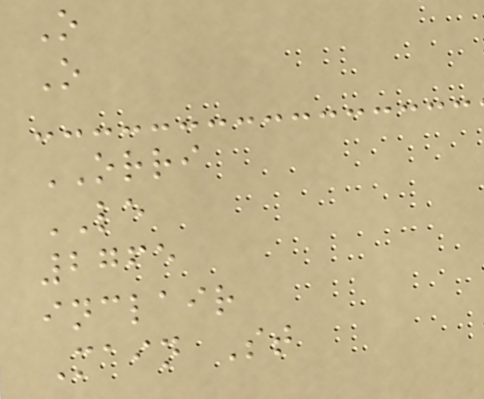O
O
ORRI
LE
2765
inclair
Main St
